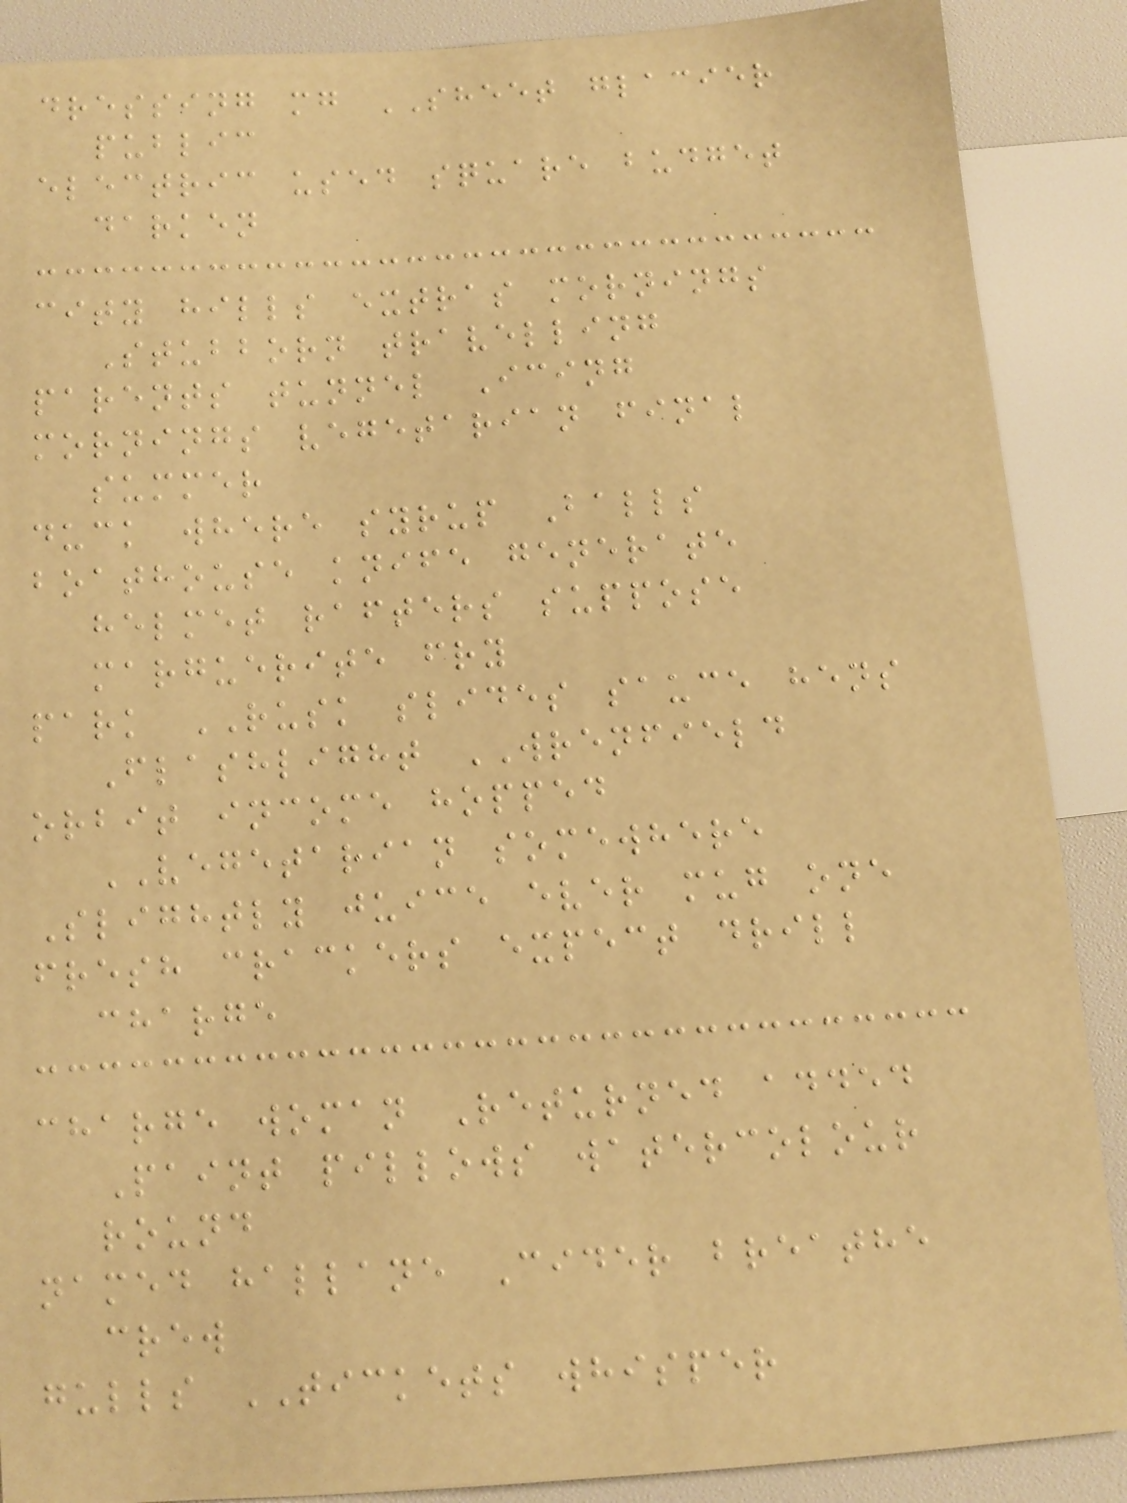dressing mg SHEET glacier
public
electric used square budget
darken
city hills extras mornings
Stubborn travelling
parents tunnel Icing
mornings vegetarian final
summer
duck where syrup Balls
boathouse knife generate
helmet rafters suppose
marguerite fry
park RUSK slides sauce hens
Flashlight WRENFIELD
orbit income hopped
VEGETARIAN somewhere
Slightly juice ever mug one
fresh crackers expect drill
charge
charge woman Returned added
Paint pillows watercolour
round
named hallane Cider breathe
crew
gulls TICKETS whisper
